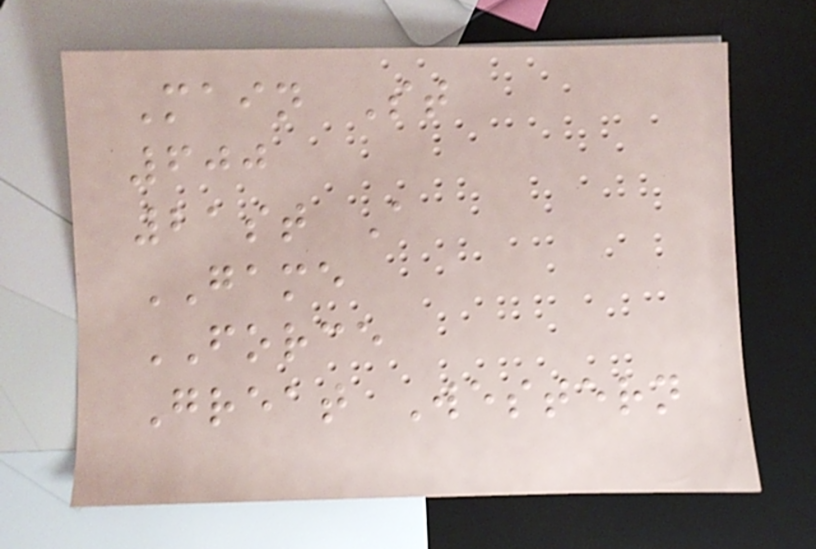Main St
600
21st A
GAME
FORCE
Great Western
